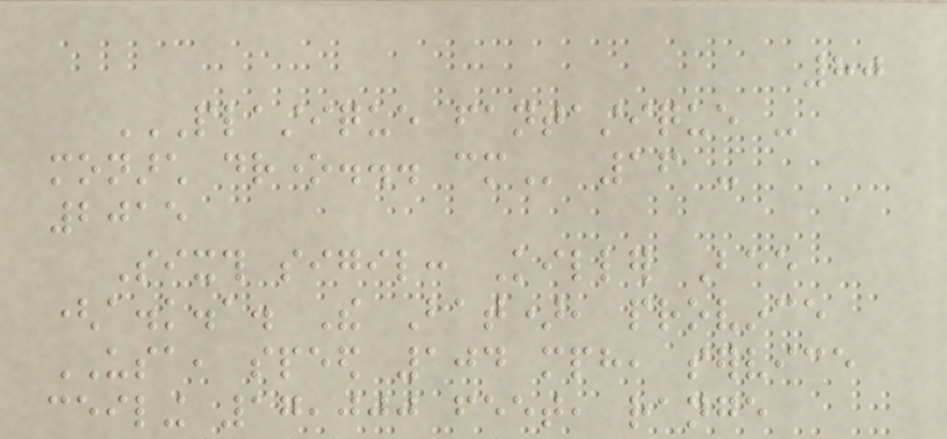80
PLASTIQUE FANTASTIQUE -
MONARCH DRONE... CM 16 -
2015
Sixth sigil: Killer Bee
(a.k.a. The Bat), province
USA, speed 104 mph, service
ceiling 17,000 feet, range
